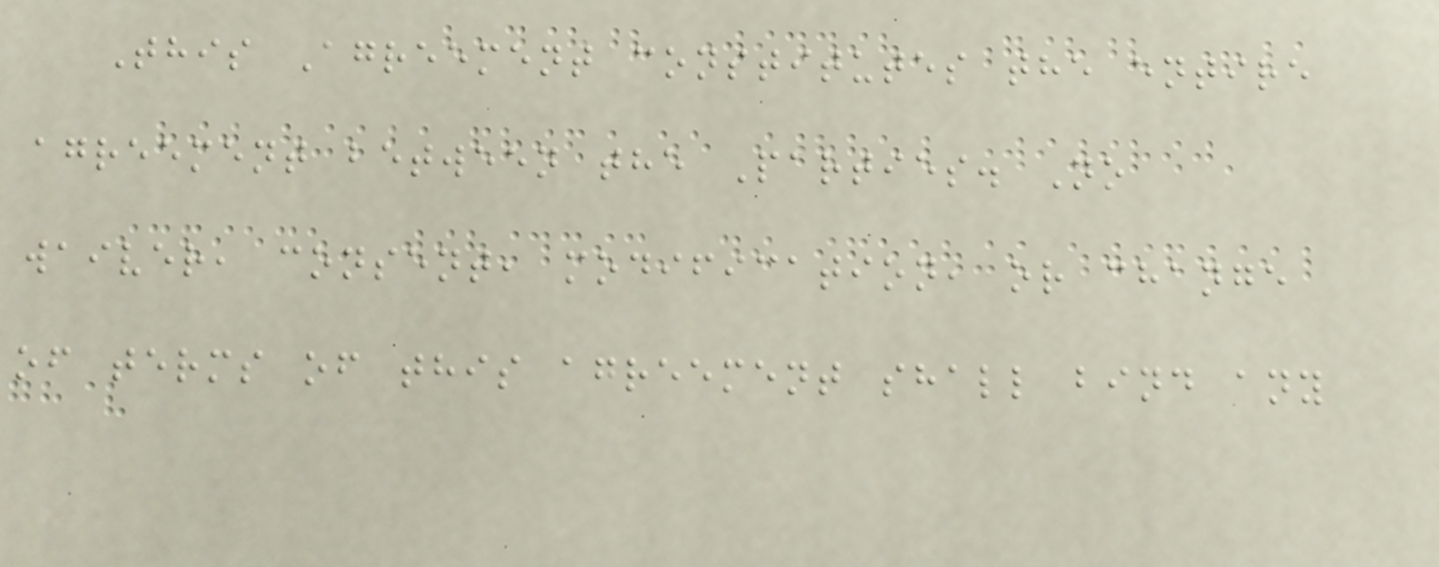This Agreement constitutes the entire
agreement between the Parties. No
waiver, consent, modification, or change
of terms of this agreement shall bind any
